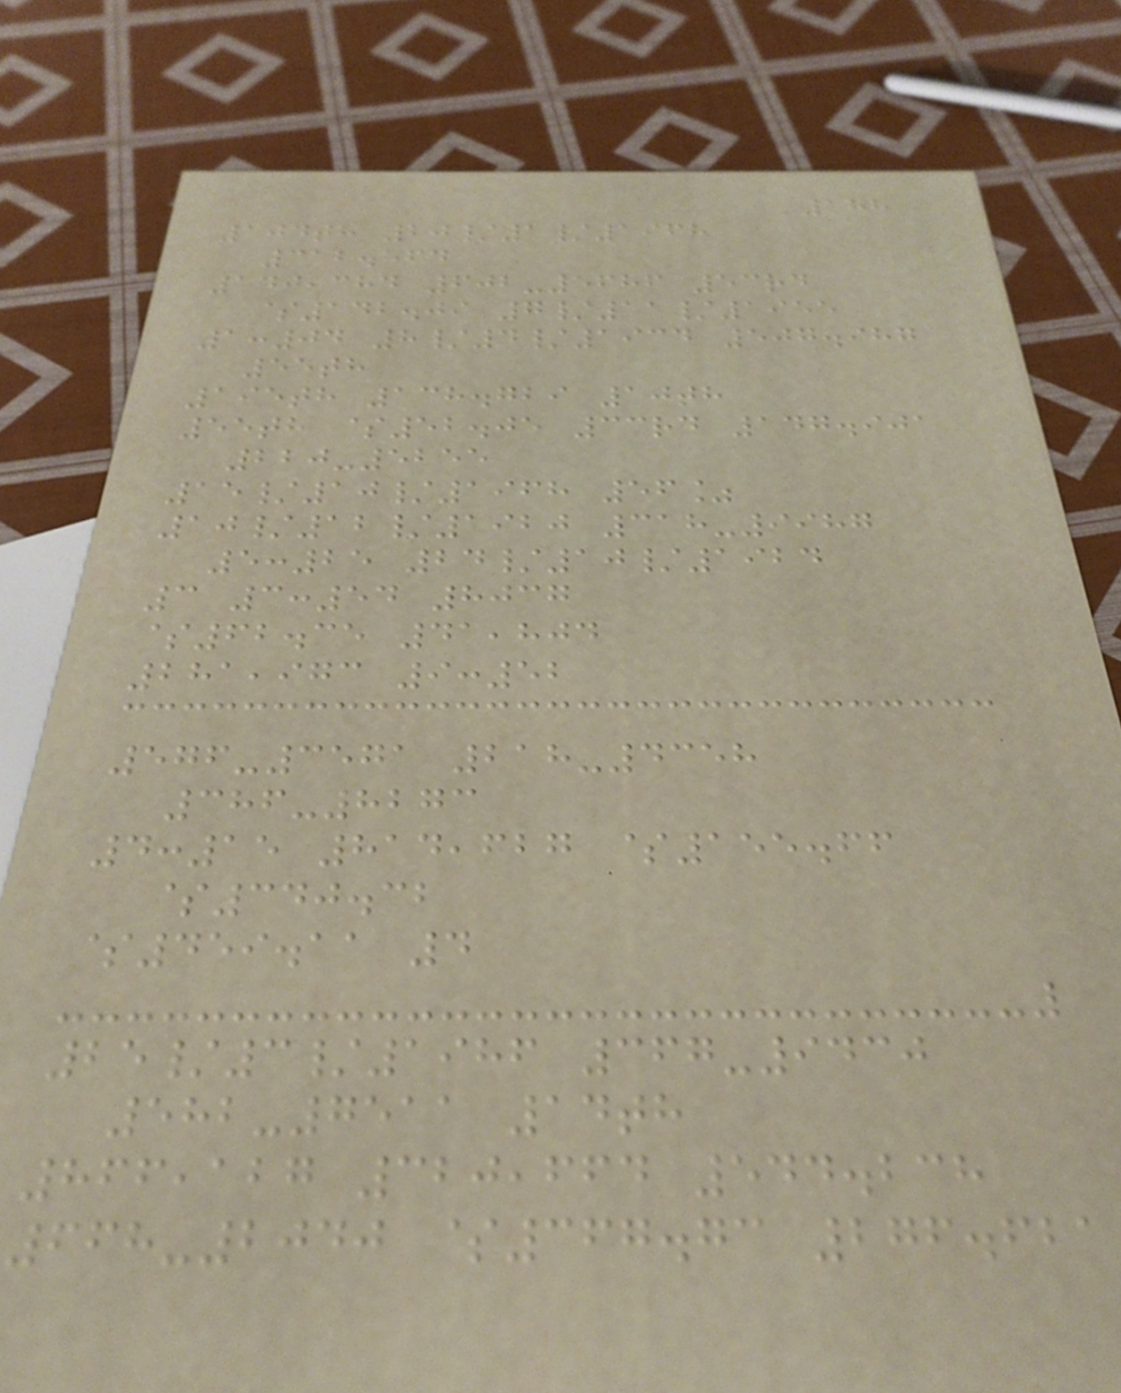188
104th 20/1/1968
312.564
140,384 602-5686 53rd
$142.09 7/11/1955
1:04 8/4/1934 507.987
55th
195th 138.729 10th
55th $52.05 33rd 147.901
220-5255
15/10/1968 56%
10/12/1920 318-9987
5:25 24/10/1924
3 3:54 8037
$62.35 41,804
281,973 9:52
576-3571 218-4358
386-8273
4:15 814,627 $155.66
$340.32
$459.11 4
25/3/1986 367-9430
582-7511 14th
866,127 320,664 544.238
668-2040 $367.73 276.621
